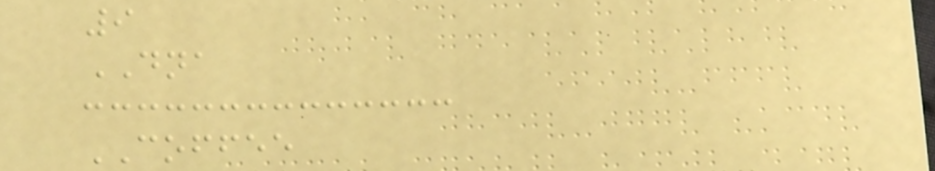9
DNA
COFFEE
